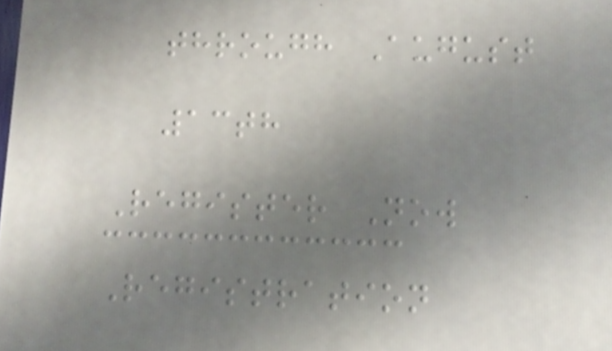through August
13th
Register Now
Registration
